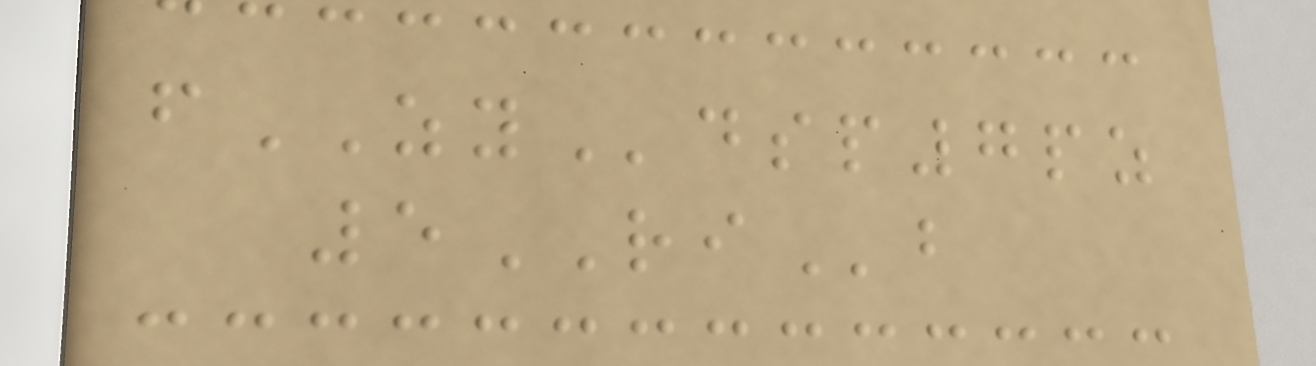fZYdsp7pz
5RIb
